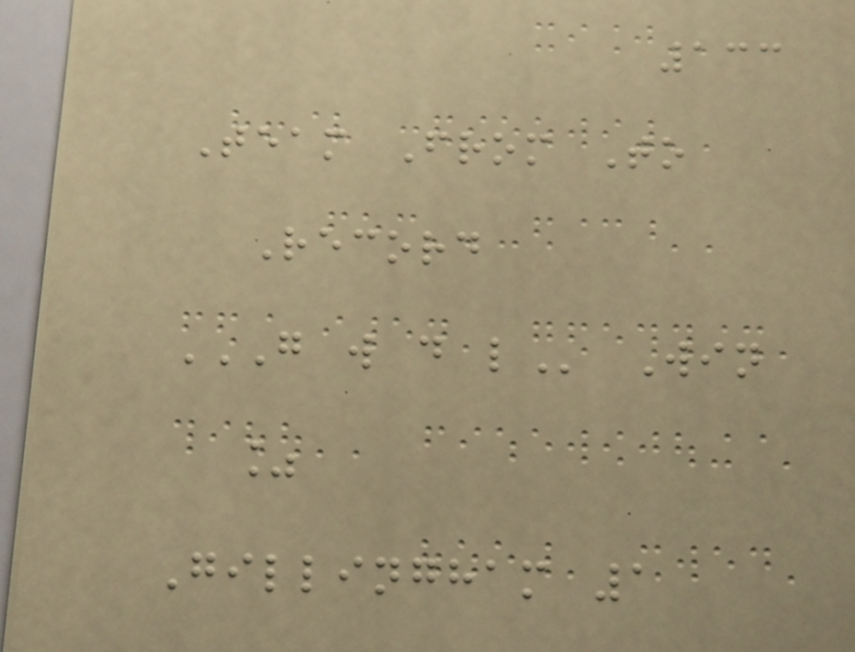133
Team From To
Record
G W D L Win
%
Gillingham 1
